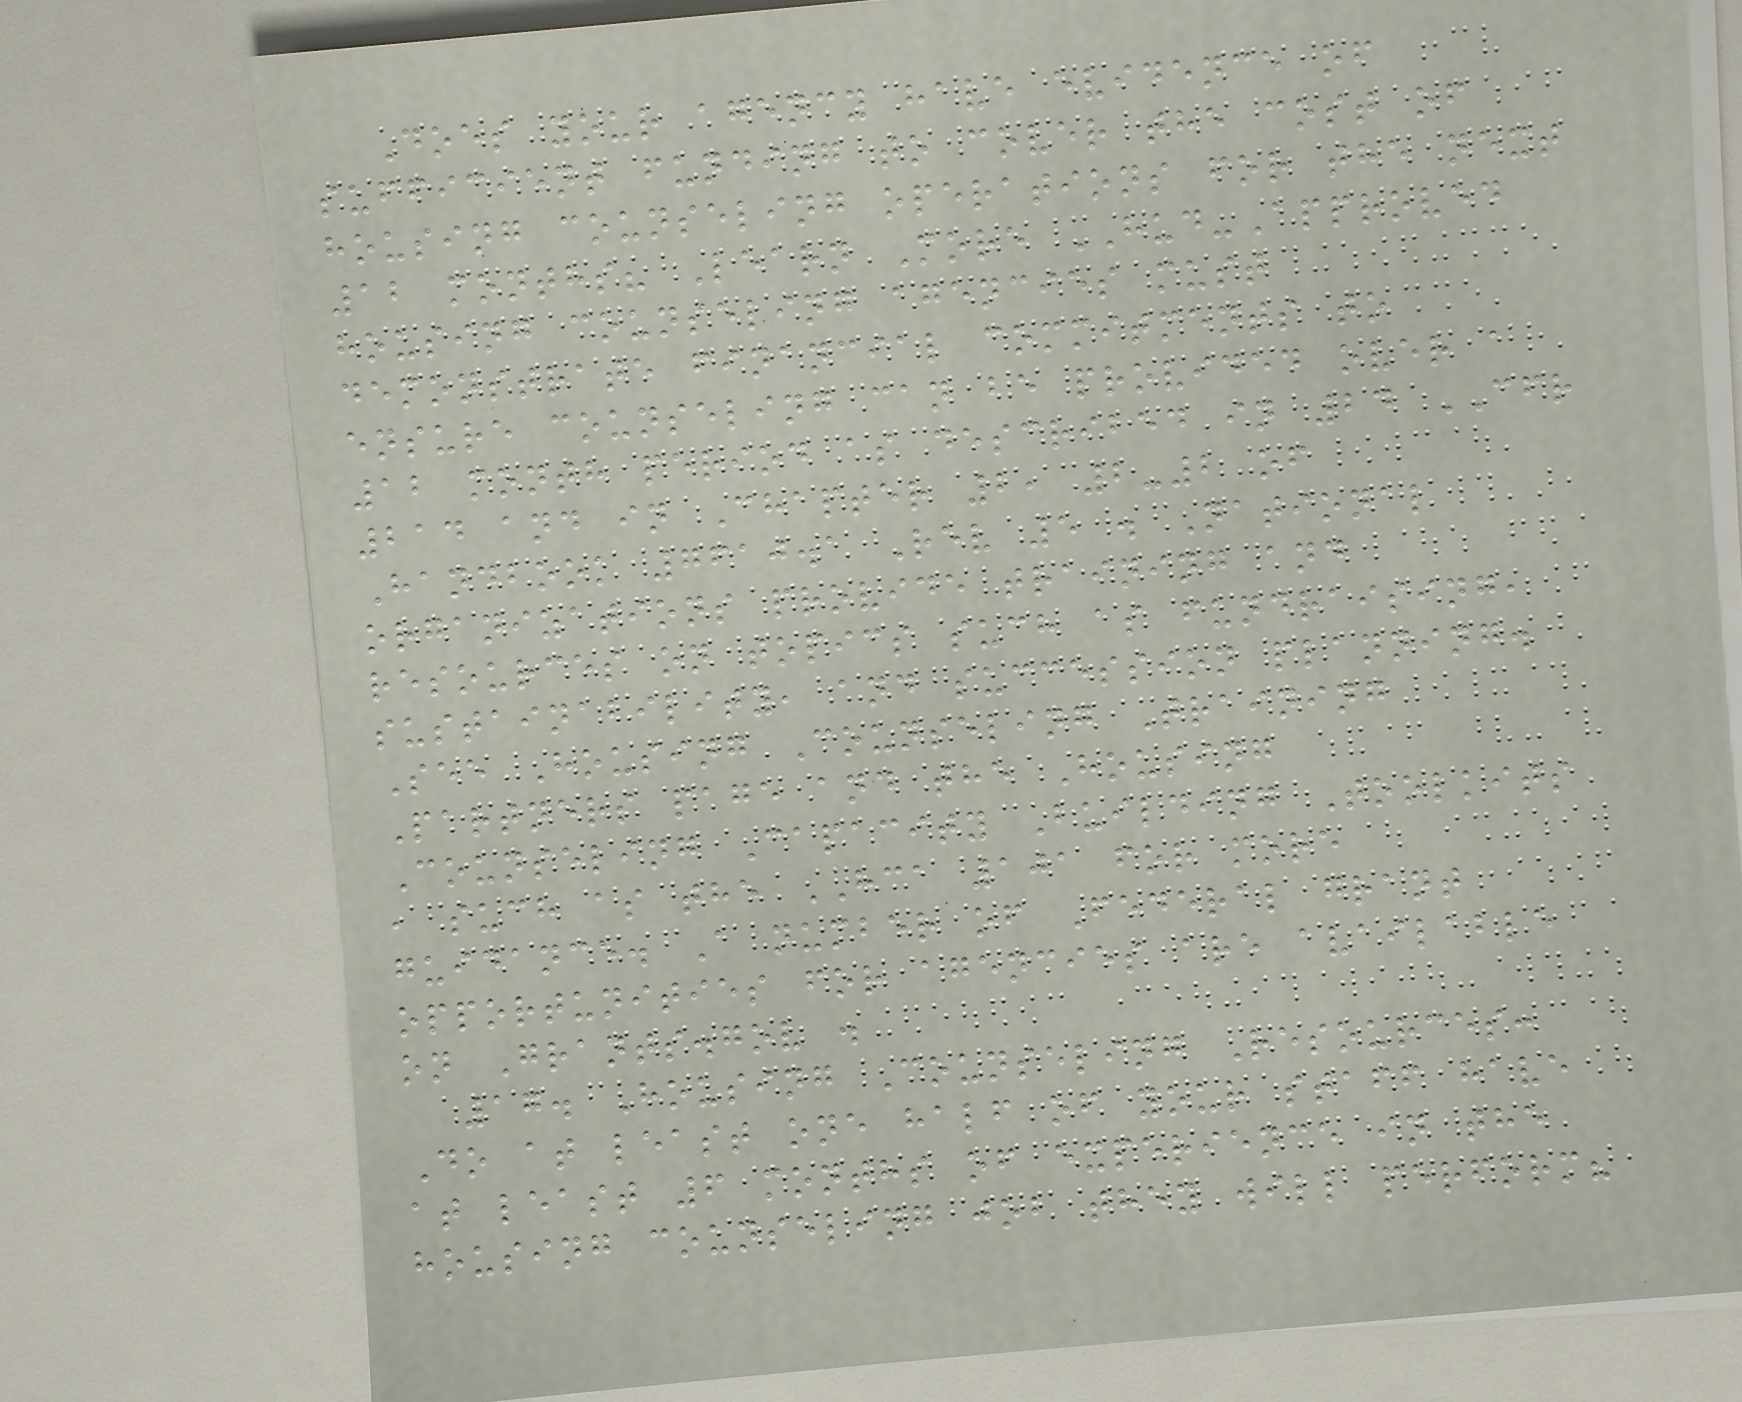Does your agency have evidence of
sufficient funding to cover the cost of
housing counseling operations for the next
12 months? Learn More HUD-Approved
housing counseling agencies must
demonstrate financial commitments to
ensure counseling can be provided over a
12 month period as described in 24 CFR
214 and in Chapter 2, 2-2 of
Handbook 7610.1 Rev 5 . National
organizations provide training and
resources on topics such as fundraising,
sustainability, and succession planning.
See Housing Counseling Training
Partners page and the Housing
Counseling Capacity Building Toolkits
, such as the HCA 101 for more
guidance. A number of Federal grant
opportunities for agencies are available
on Grants.gov .
17. Housing Counseling Resources:
Do at least one half of your staff have
at least 6 months of experience in the
housing counseling job they will perform?
